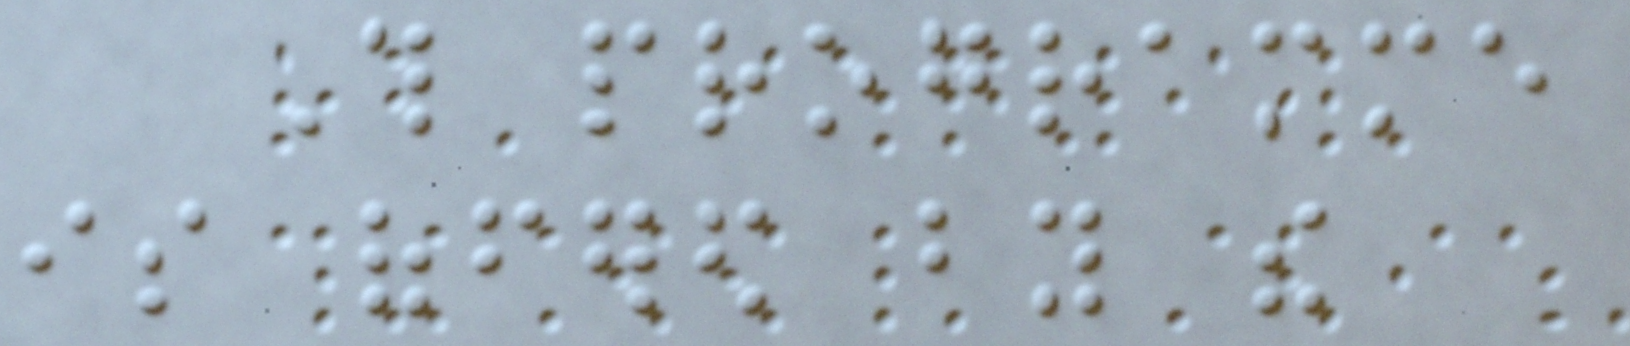This programme
is offered by the
